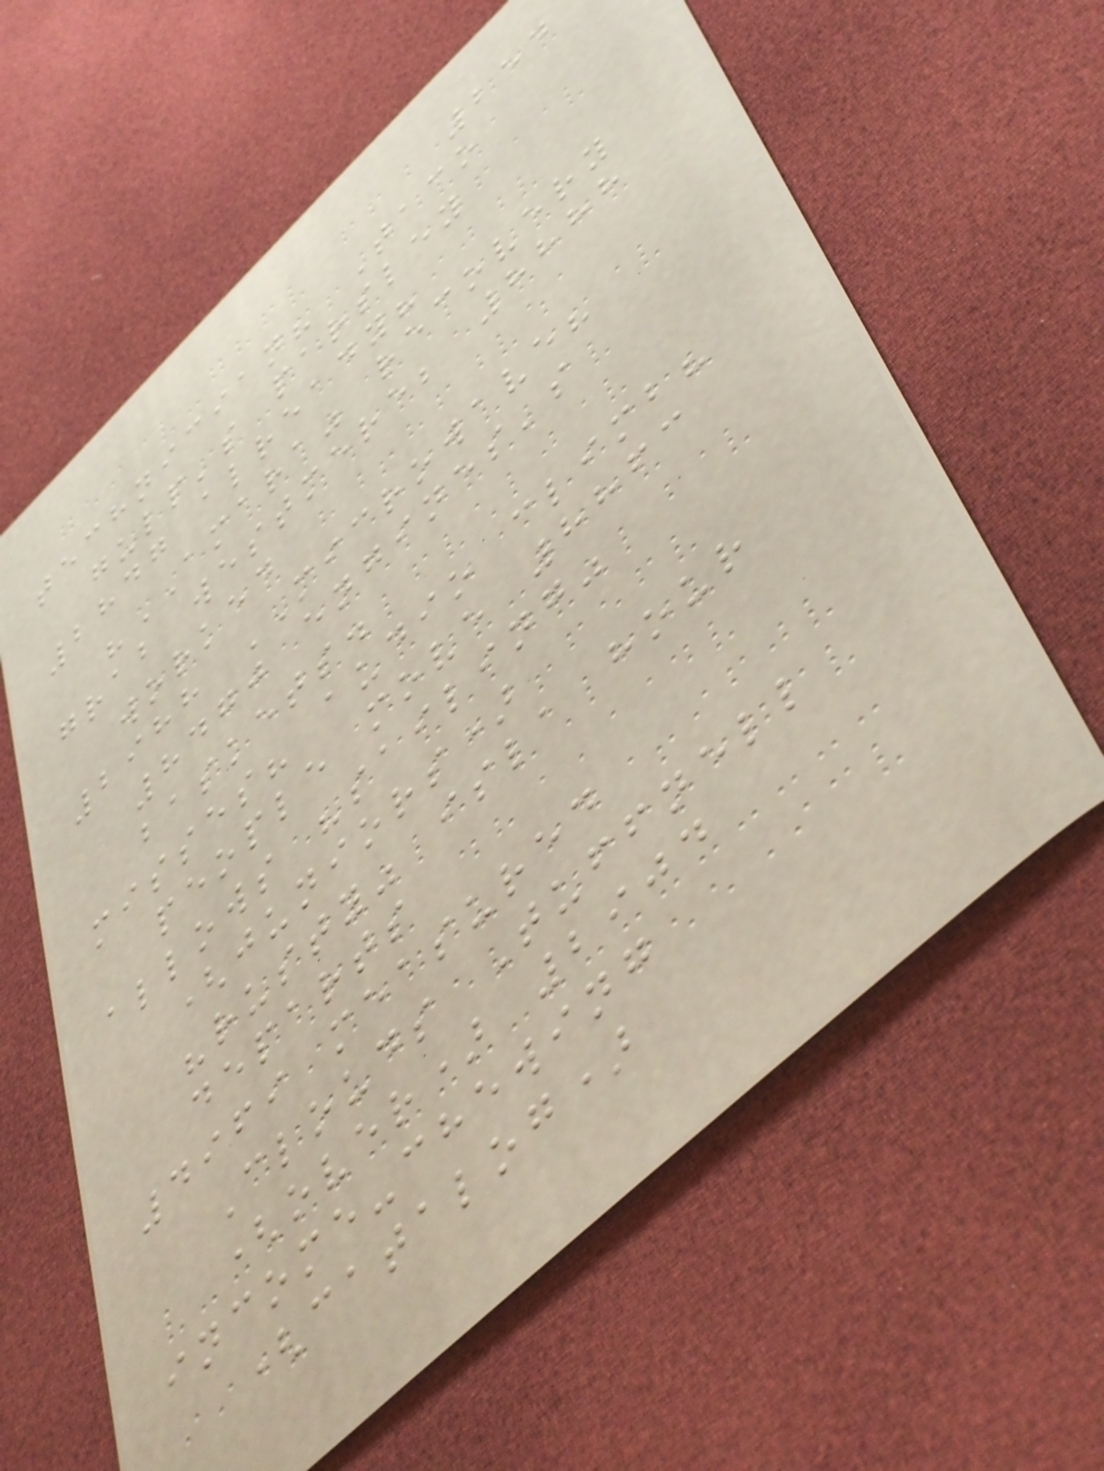254
technician? Taco
gulp's parsley
2847 already?
"AMARA" recovery
grab westmere; 8888
worked
2988 MICROWAVE?
8470 engines's
baskets.
misses? audio climb?
people move 8863
allows "sailing"
(juniors)
"rusty" isla hour
departs
4969 measured
Clouds Tuffnell
(over) 2904
income-chewing
(catalog)
